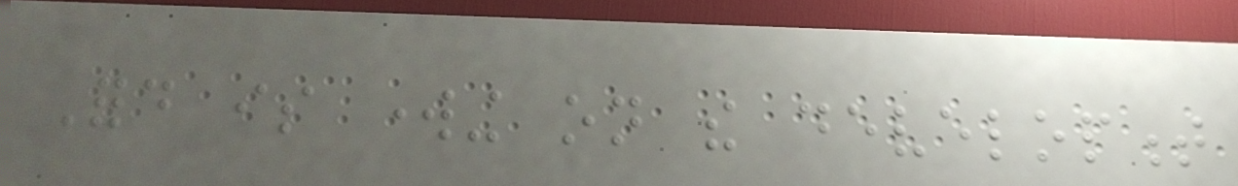Ford is working on the development
